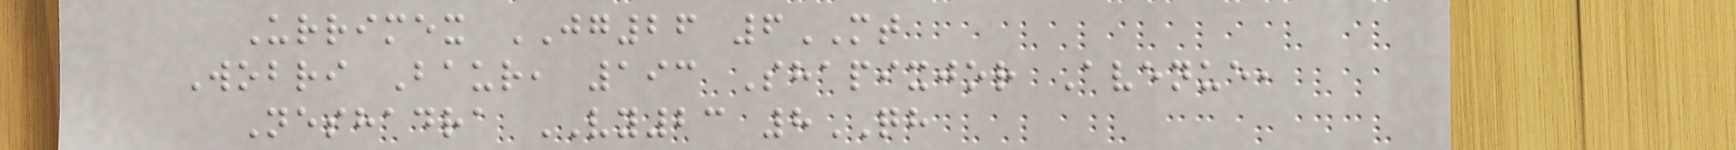Urrimex JG26 6MT
Wobri Baur, 193 Shapixjor Avenue,
Neshadra VY23 8QH
